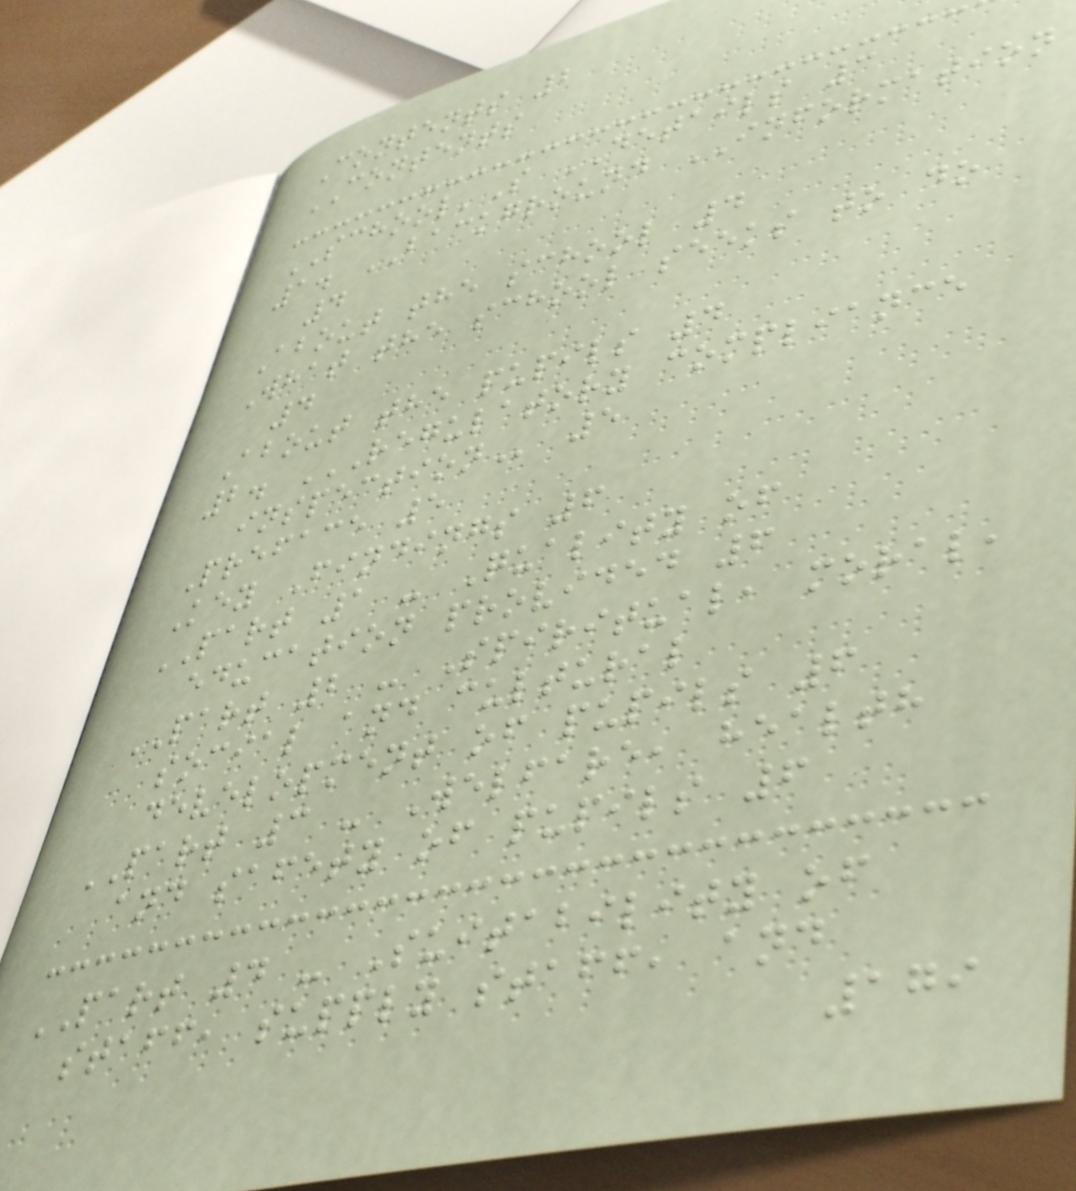Contents 2
CONTENTS
SCHOOL'S DETAILS 3
1. BACKGROUND INFORMATION
4
About the school 4
What the school seeks to do
4
About the pupils 4
2. REGULATORY COMPLIANCE
INSPECTION 5
Preface 5
Key Findings 6
PART 1 - Quality of
education provided 6
PART 2 - Spiritual, moral,
social and cultural
development of pupils 6
PART 3 - Welfare, health
and safety of pupils 6
PART 4 - Suitability of
staff, supply staff, and
179
